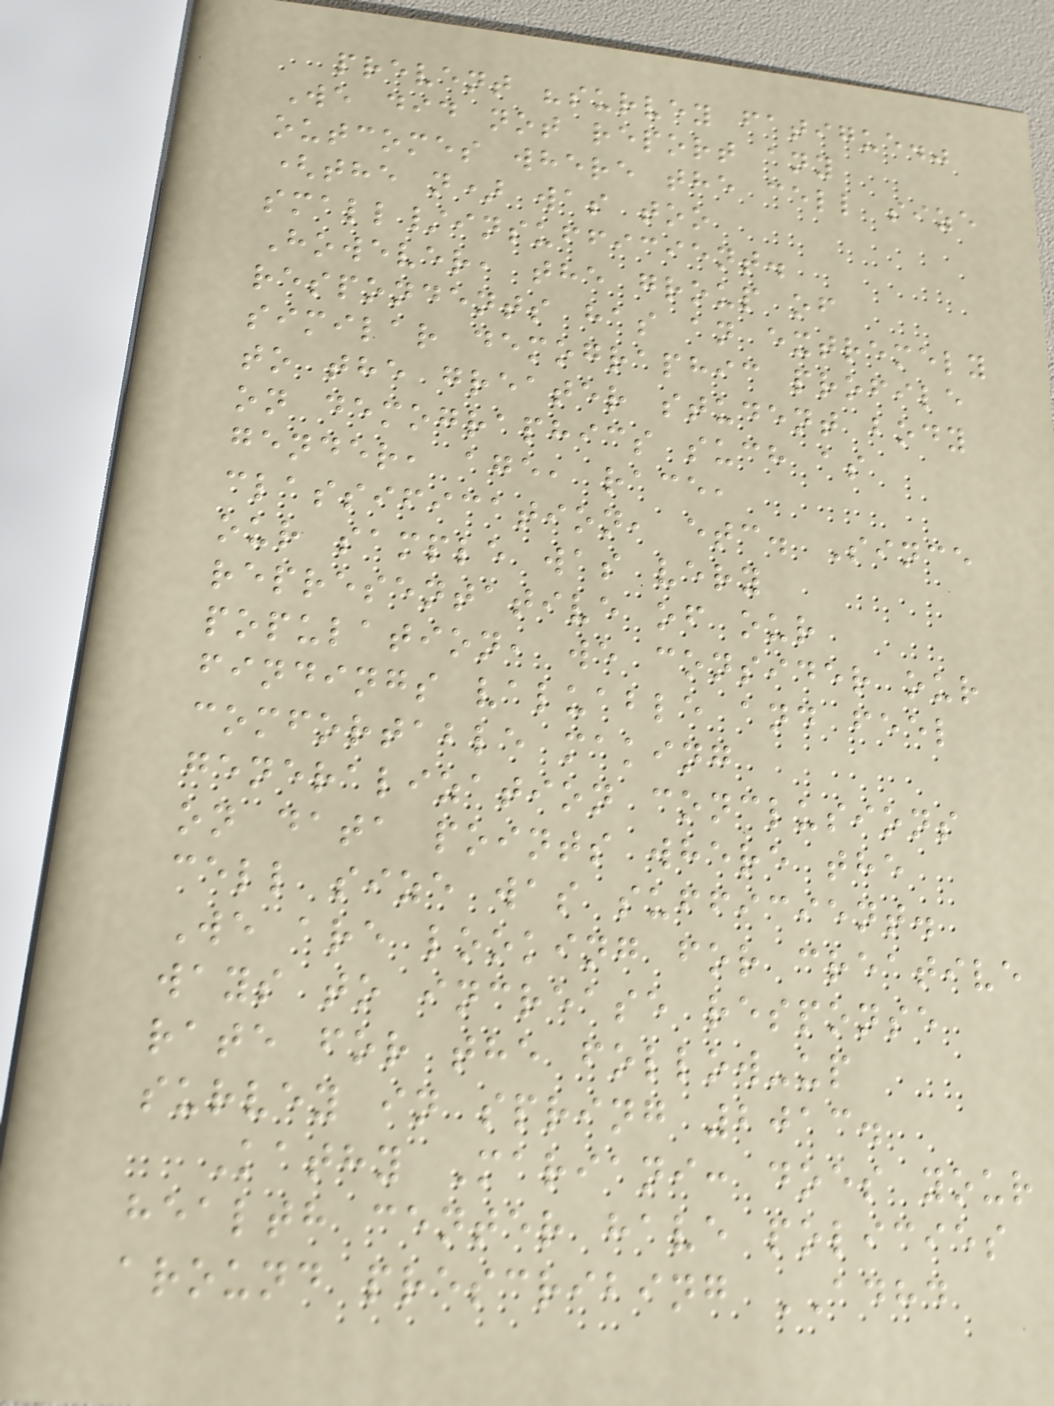prevent "survey fatigue."
We did not report any
outcomes where the cell size
(the n) was too
small/insufficient.
However, the group of
respondents has an extremely
similar demographic profile
to the greater student body
on demographics such as
gender, age, race,
classification, etc. Since
our sample was very
representative of our
population, we consider our
findings valuable and feel
comfortable making
generalization conclusions
on data points where the
cell size was sufficient.
We are looking for creative
ways to increase response
rate for the follow-up
survey in spring 2013.
Kathy Mariani: does your
health center have policies
around prescribing ADHD
